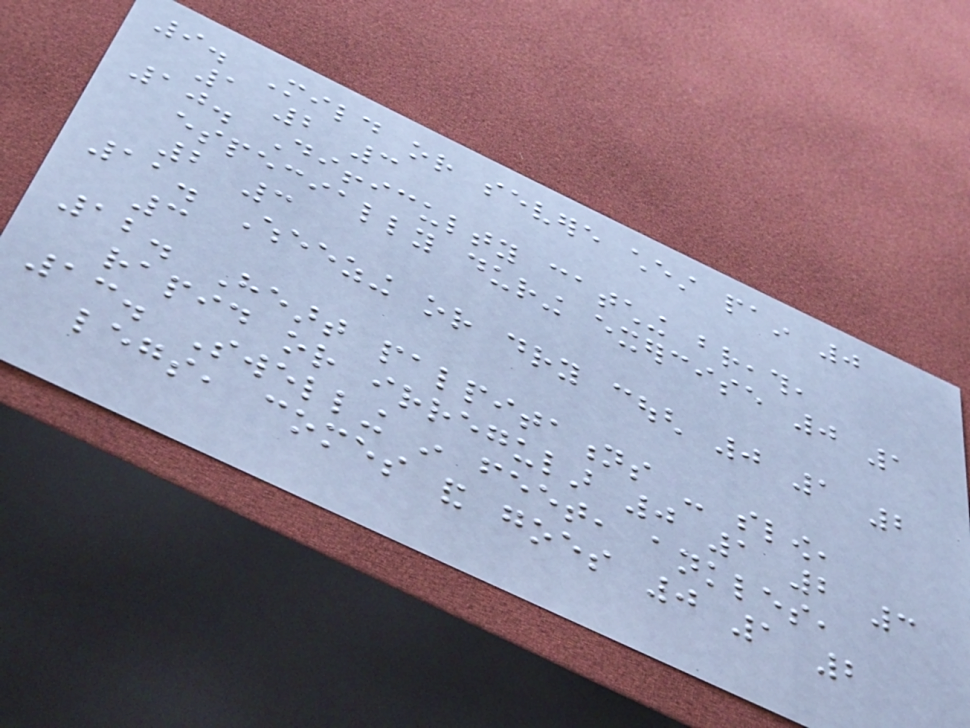9. Mild or severe chest pain 0
1 2 3
10. Difficulty catching breath,
especially during exercise 0 1
2 3
11. Wheezing or dry cough 0 1 2
3
12. Heart palpitations - slow,
rapid or irregular 0 1 2 3
13. Swelling in feet, ankles,
legs, comes and goes 0 1 2
